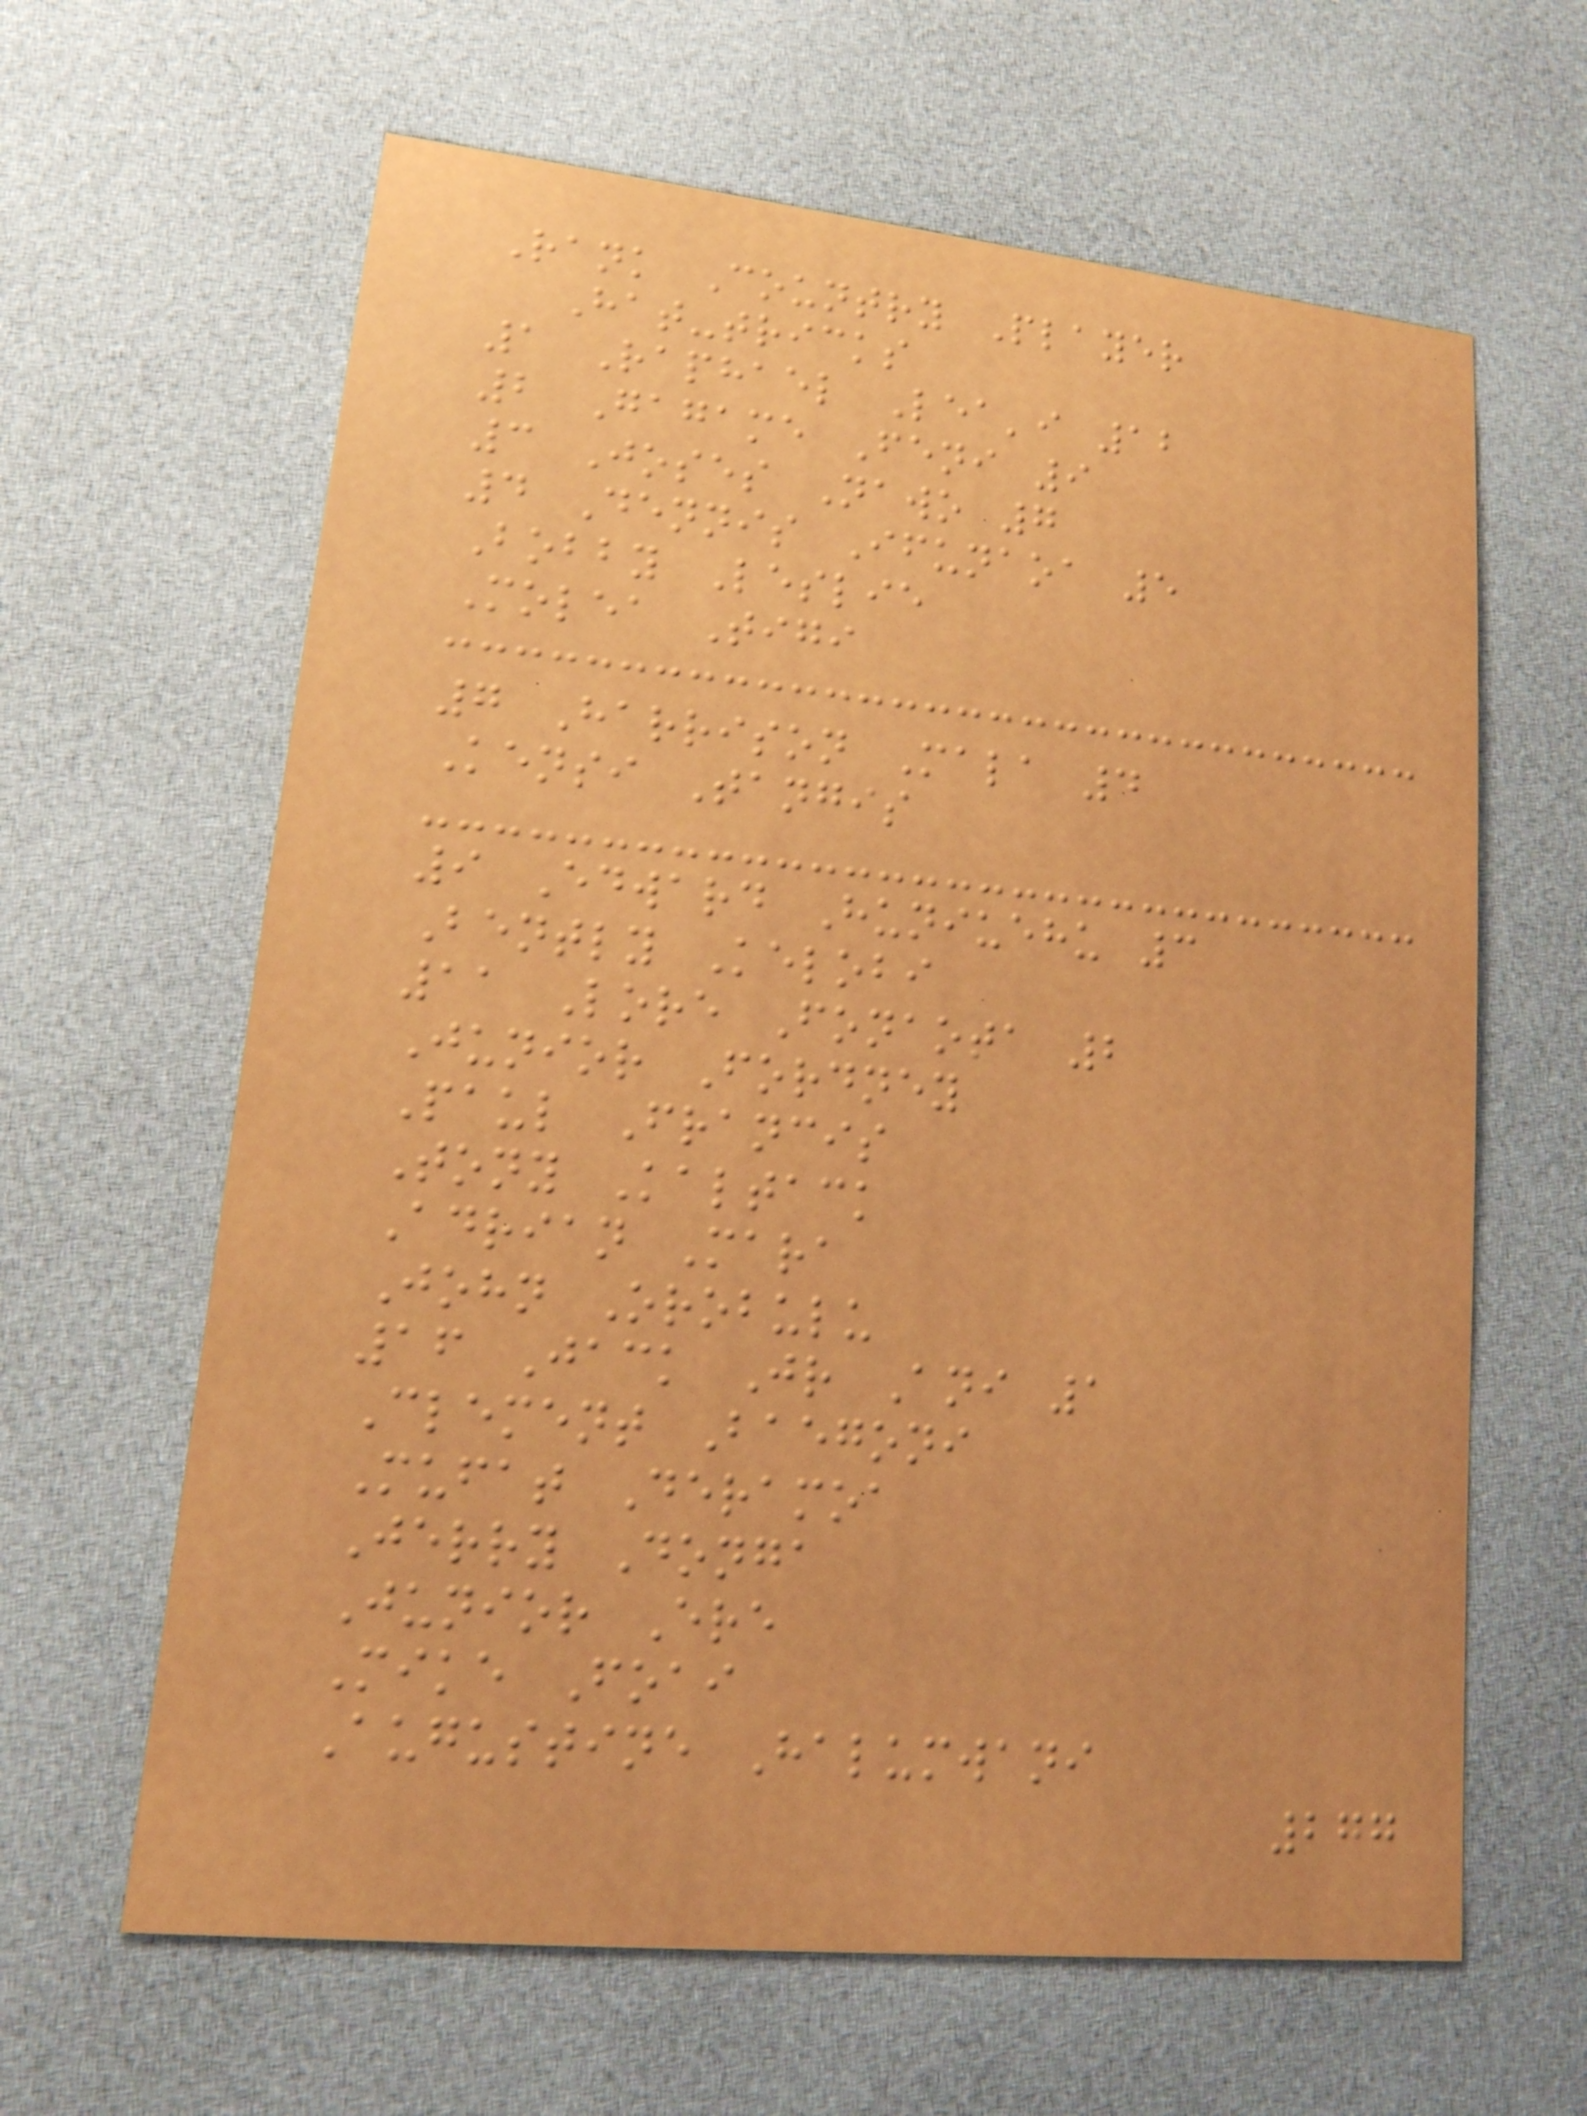Rank Country Player
Hat-tricks
1 Raphael Lea'i 12
2 Gagame Feni 9
3 Joses Nawo 7
4 Dennis Ifunaoa 5
Bobby Leslie
Molea Tigi
7 Harrison Mala 4
Kensi Tangis
9 Edward Huniuehu 3
Bently Kelobi
11 Lore Fonaota 2
Junior Fordney
Paul Francis
Tony Kaltack
Adrian Mara
John Orobulu
16 Jack Jr Ani 1
Clement Baegoni
Mufat Deramoa
Jerry Donga
Junior Ere
Mike Foai
Augustine Halumwani
277
